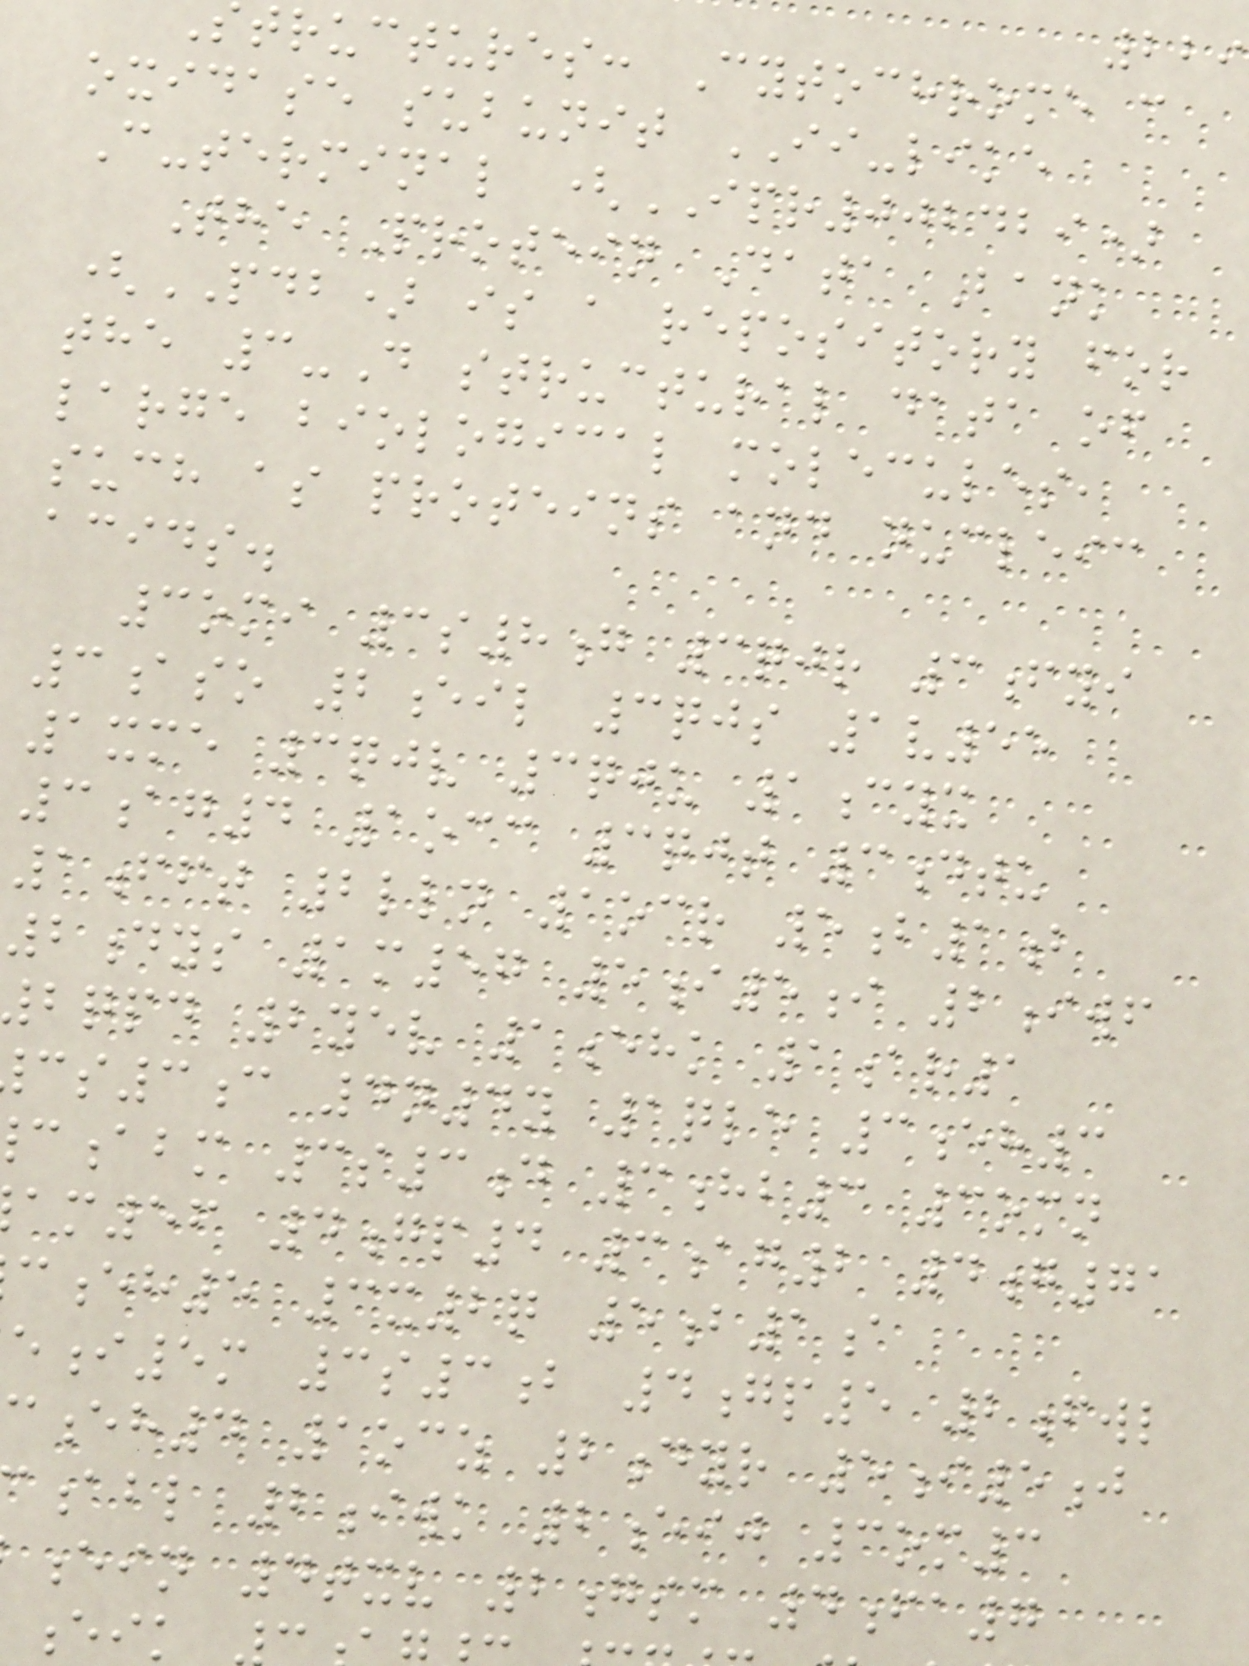229
tructures: Cytochrome c
oxidase subunit II-like
C-terminal (IPR002429)
The Protein Data Bank
(PDB) is a repository for
the 3-D structural data of
large biological molecules,
such as proteins and nucleic
acids.
3omi 3s8g 3qjr 3fyi
3aso 2eil 3qjs 1v55
1xme 3qjv 3qju 1cyx
3ag4 1occ 3qjt 3dtu
1fft 2lln 1ocr 5b1b
2dys 1m57 5i5i 2iwf
bqpd 2yev 1ehk 1ar1
s3c 4n4y 1qle 3eh3
abm 3s3d 3hb3 3omn
m56 4gp4 3ag2 4g71
eh5 3x2q 5b1a
i5m 3s3b 4gp5 2fwl
eh4 1ocz 2dyr 5i5j
abl 2iwk 2eij 3om3
ein 4txv 2gsm 4fa7
